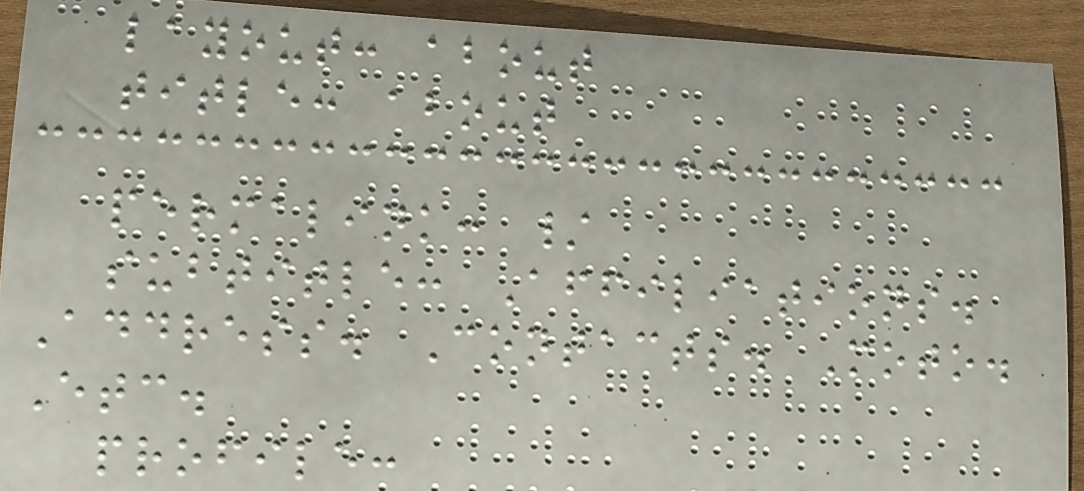layout: about
title: about
permalink: /
subtitle: Affiliations.
Address. Contacts. Moto.
Etc.
profile:
